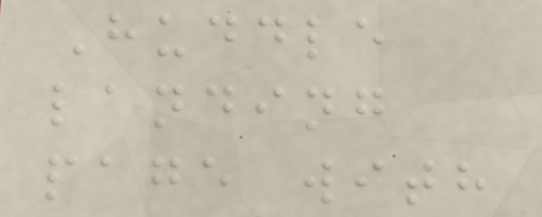Huddle
landing
page with
